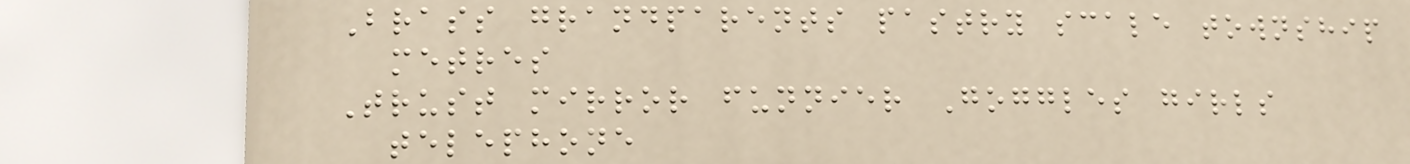Brass grandparents pastry scale township
metres
Trust mirror funnier Goggles girls
telephone
